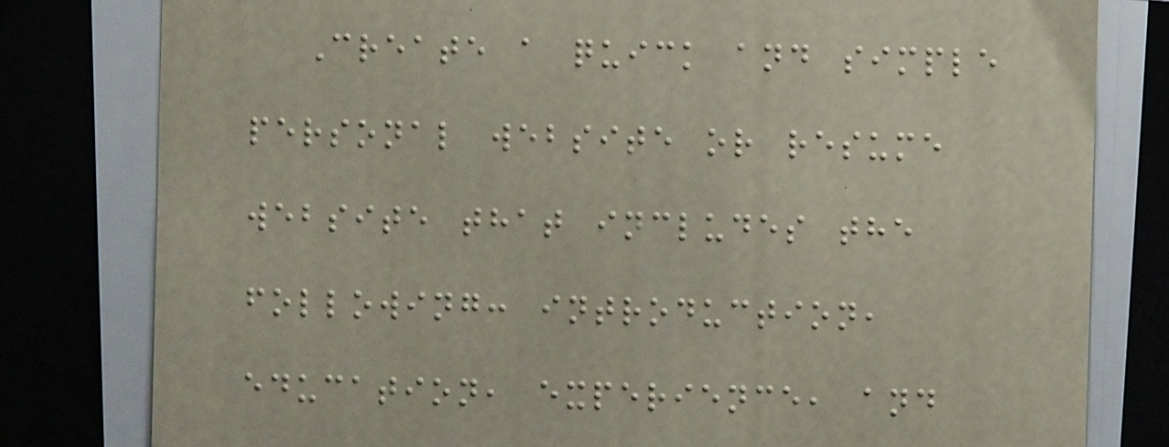Create a quick and simple
personal website or resume
website that includes the
following: introduction,
education, experience, and
